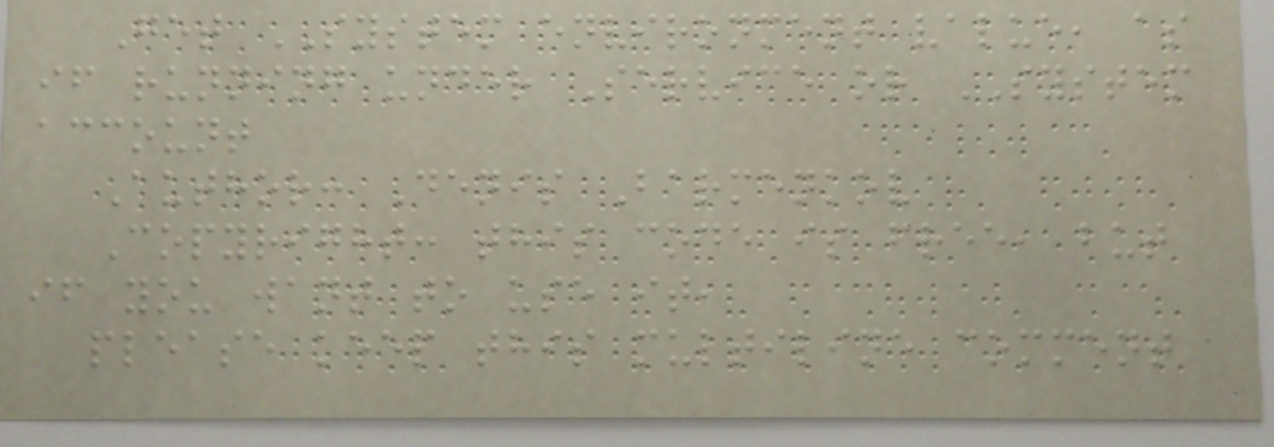Get SYSTEM environment value, as
if running under Service or SYSTEM
account
Author: Denis Barmenkov
Copyright: this code is free, but
if you want to use it,
please keep this multiline comment
